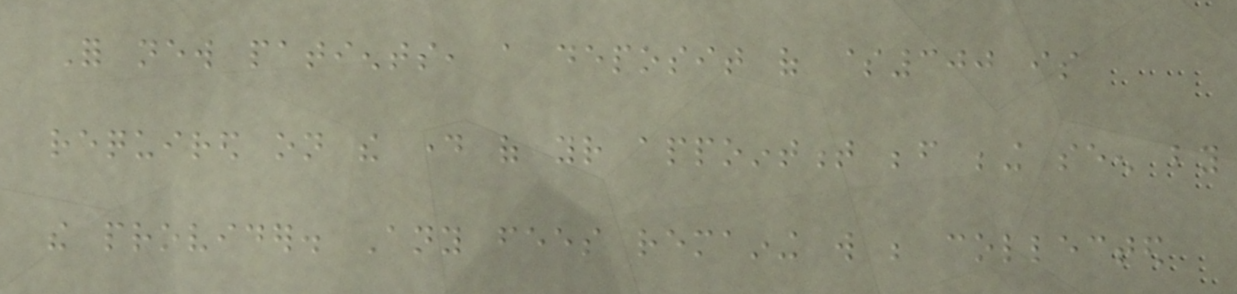For new patients, a deposit of $300 is
required on the day of your appointment before being seen by
the provider. Any fees remaining will be collected
